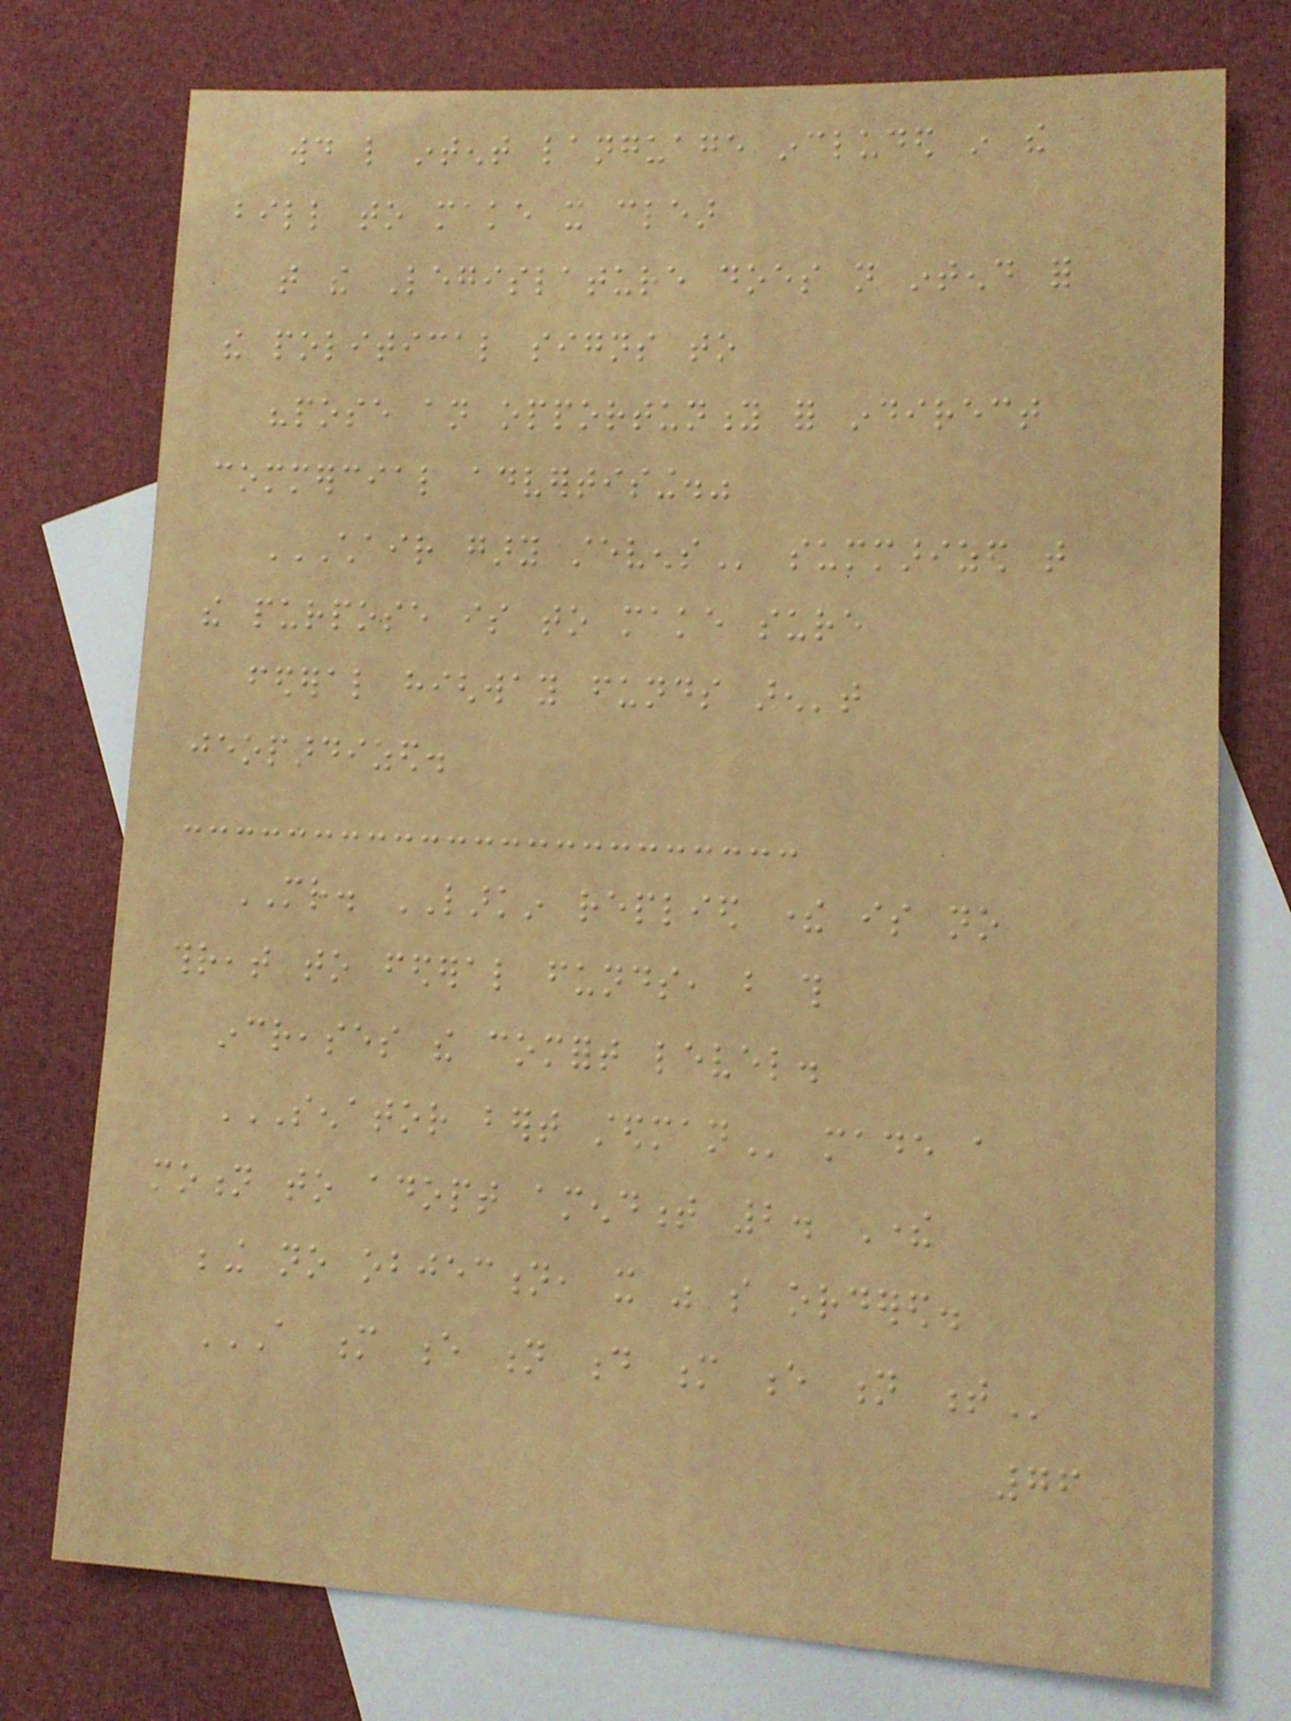would like intent language included in the
bill to make it clear
that the Legislature does not intend for
the political signs to
"pose an opportunity for indirect
commercial advertising."
CHAIR GARY STEVENS summarized that
the purpose is to make sure
federal highway funds aren't
jeopardized.
MR. LARKIN replied there is no
threat to federal funds, but this
increases the comfort level.
SENATOR BERT STEDMAN made a
motion to adopt amendment 2. There
being no objection, it was so ordered.
A M E N D M E N T
76
